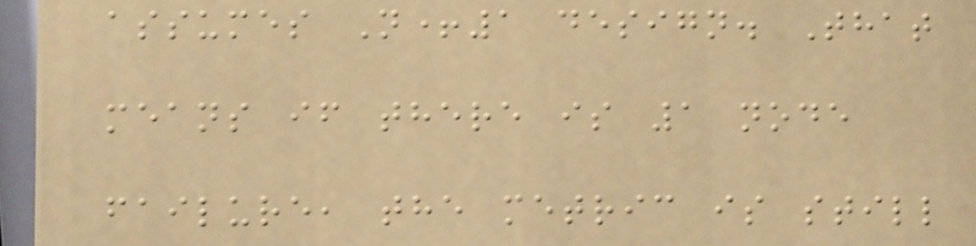assumes N+1 design. That
means if there is 1 node
failure, the metric is still
